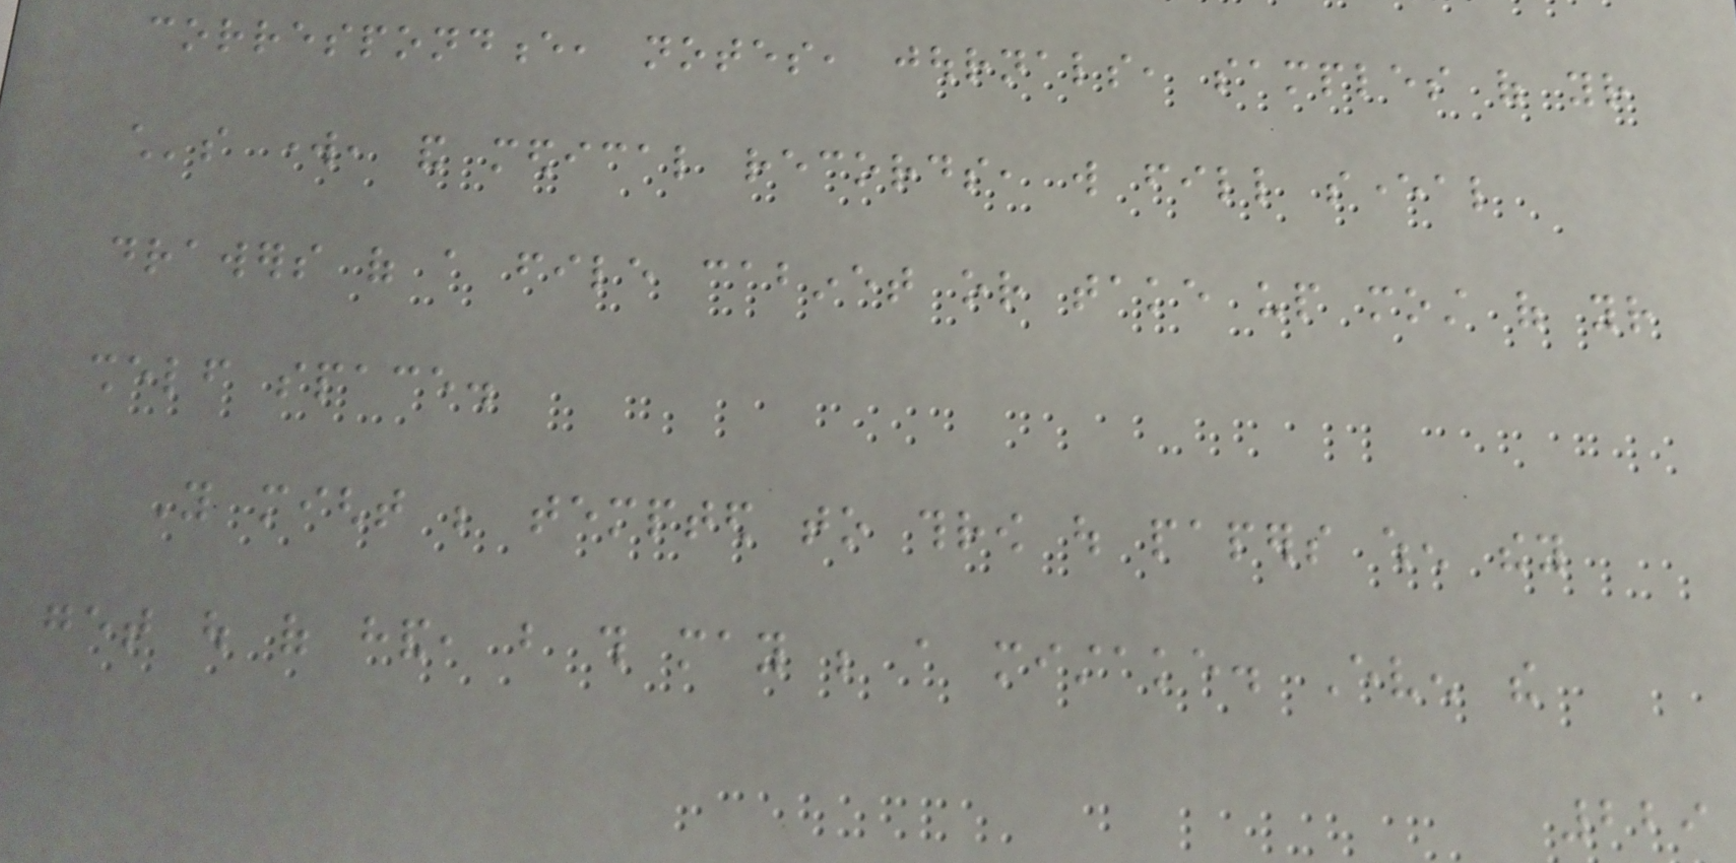correspondence, notes, journals, samples of your
child's work, and medical records, will fill several
drawers of a file cabinet or take up most of your
shelf space.
You might be tempted to throw out papers when they
get out of hand, but this may be a mistake. Even the
229
